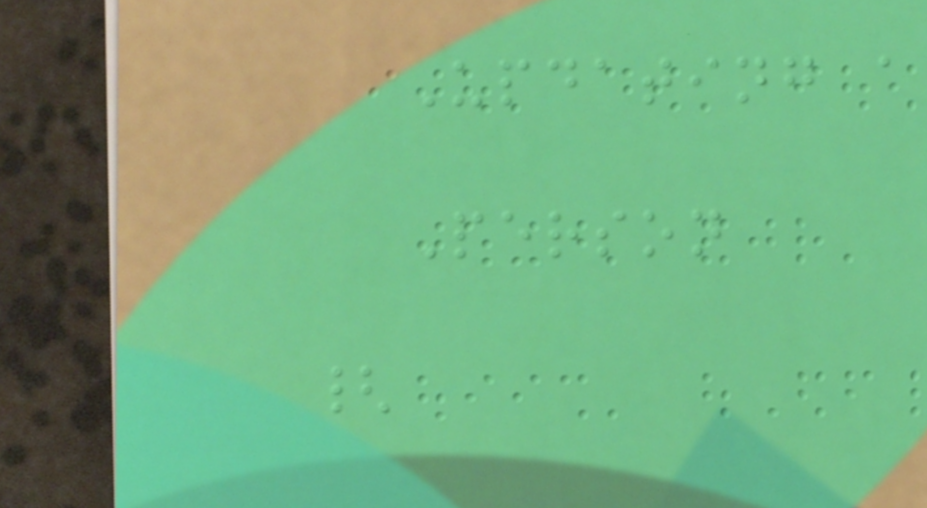Updating a
Person
{
